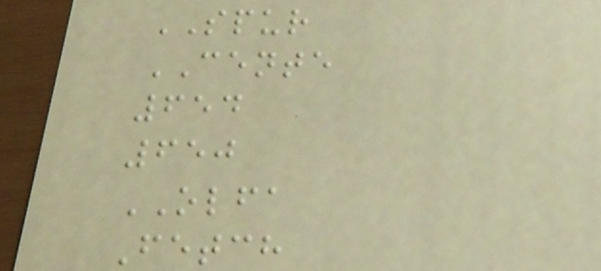SPUR
CENTE
654
650
OLFA
Fetch
